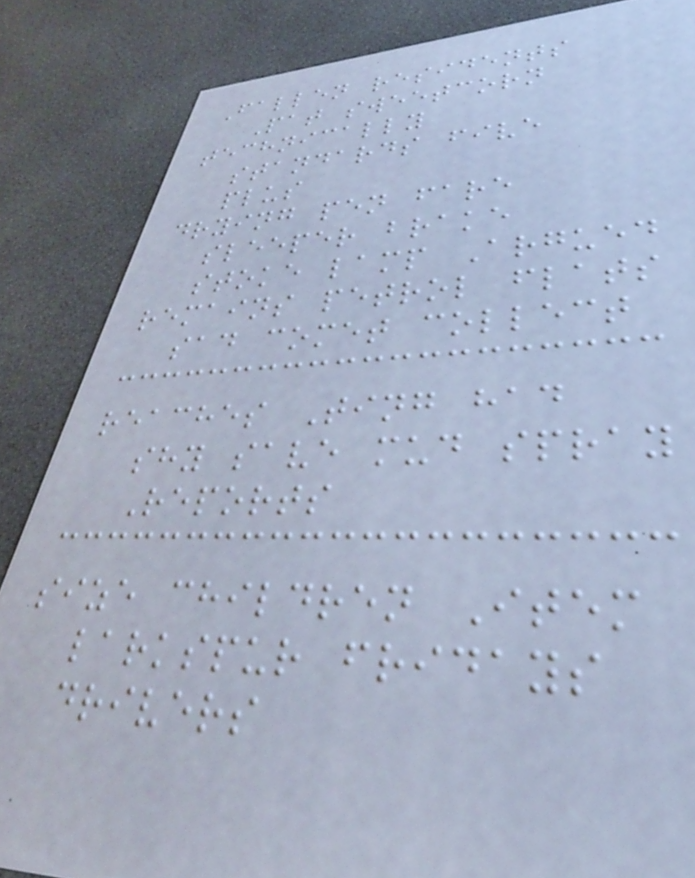Fallen residents
Pat sweetcorn
technically
standards five
plus
drying pen fare
sleeper brake
stoke lamp Argued
remains petrol flats
sad comet collect
reaches Ting had
shy save mud spray
Reports
size children Item
larkspur fridays
drivers
